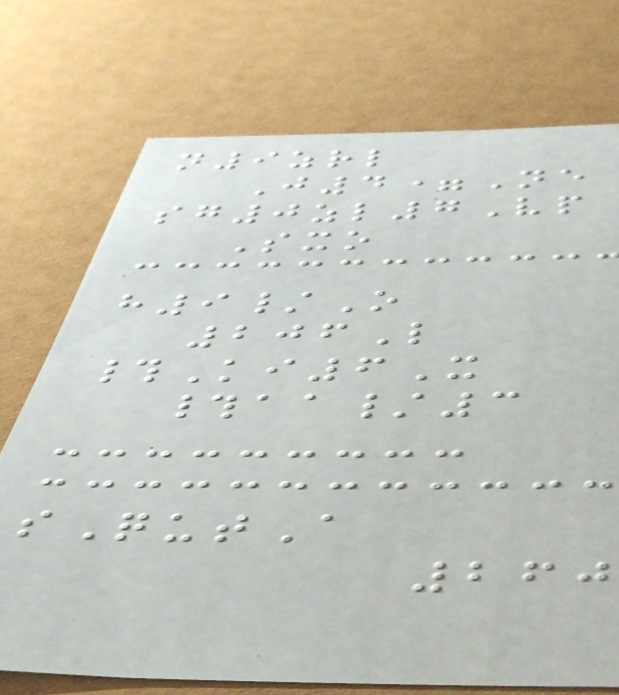n9zrl
J4=Ne
sg0zl7Vp
Sxo
h9/O
206L
#Ki6X
#aa/3
sQutA
260
